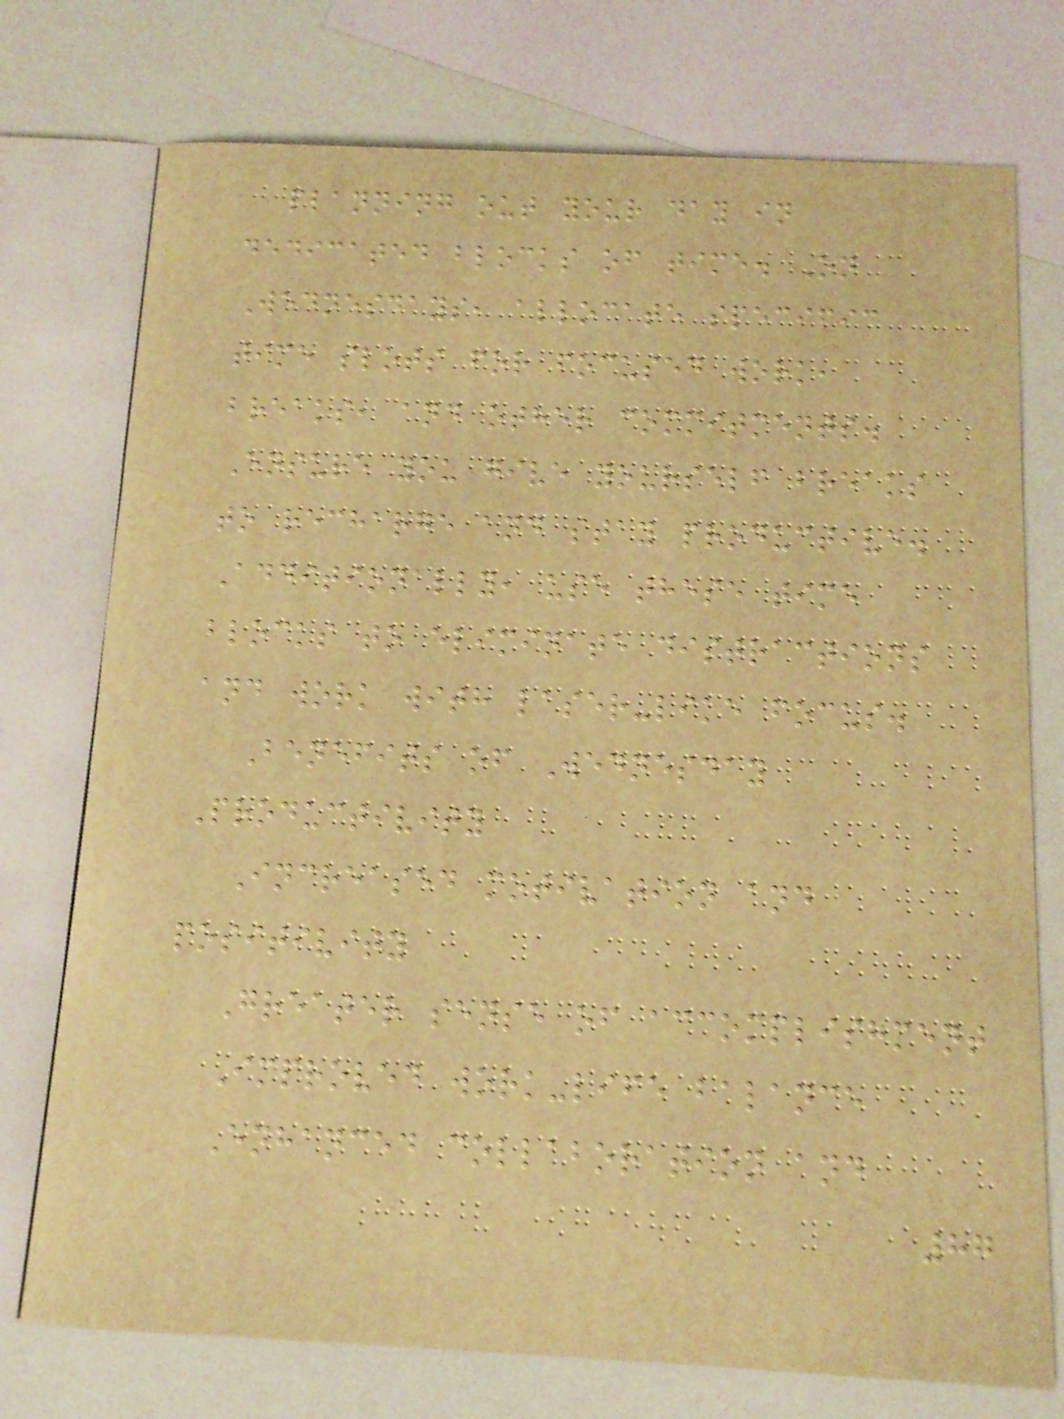planning out your day in
dedicated blocks of time. On
Wednesdays, allocate specific
time slots for focused work,
breaks, and other commitments.
Ensure you give yourself breaks
to recharge and stay productive.
Additionally, use these time
blocks to eliminate distractions
and work with laser-like focus.
Benefits of Wednesday
Productivity
Increased motivation and
positivity
Greater sense of accomplishment
Improved work-life balance
Enhanced collaboration and
87
